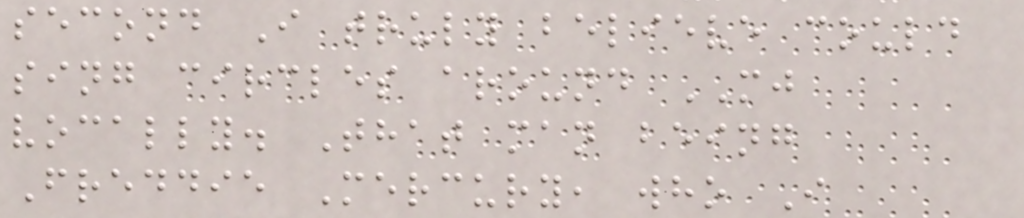second I truly believe could
sing circles around MJ
vocally. That man being
Freddie Mercury, who I
